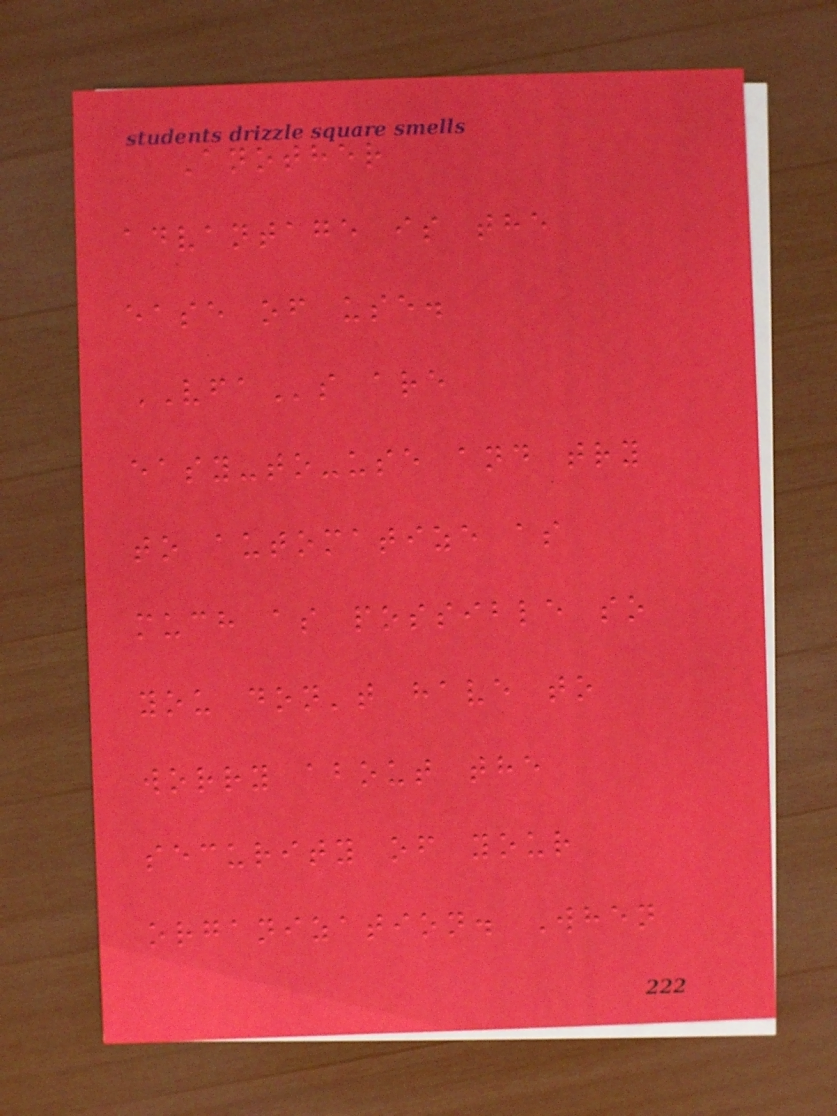Another
advantage is the
ease of use.
VFAs are
easy-to-use and try
to automatize as
much as possible so
you don't have to
worry about the
security of your
organization. When
